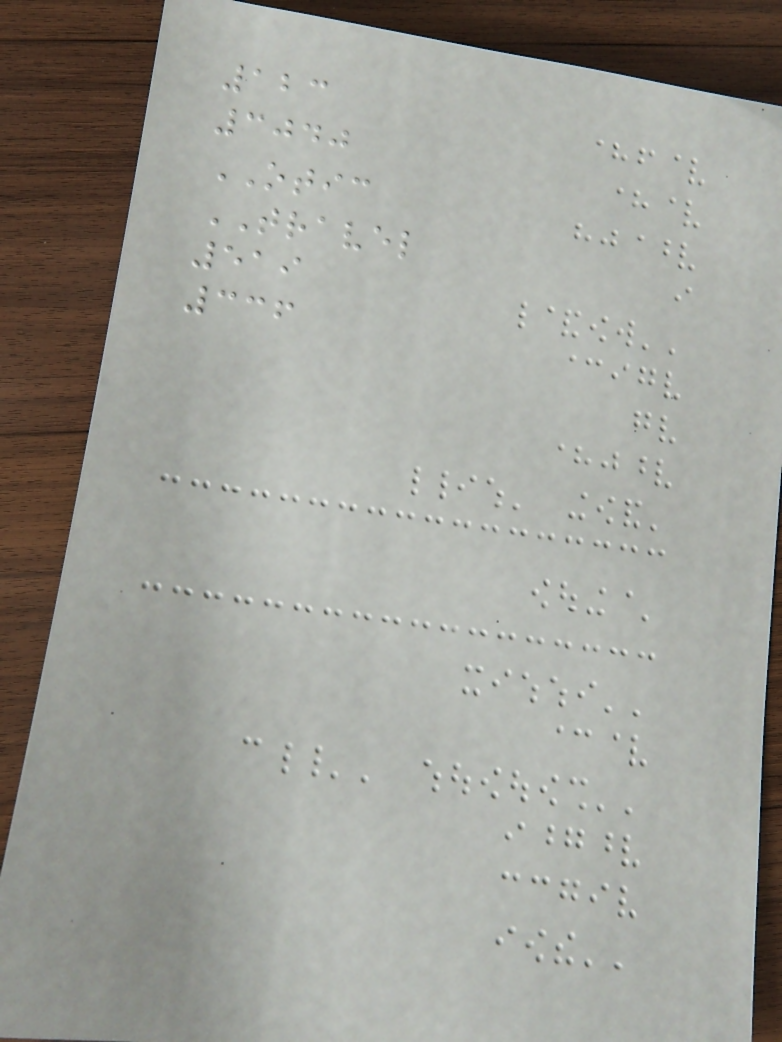123
3040
OTIC
TRAVEL
519
336
